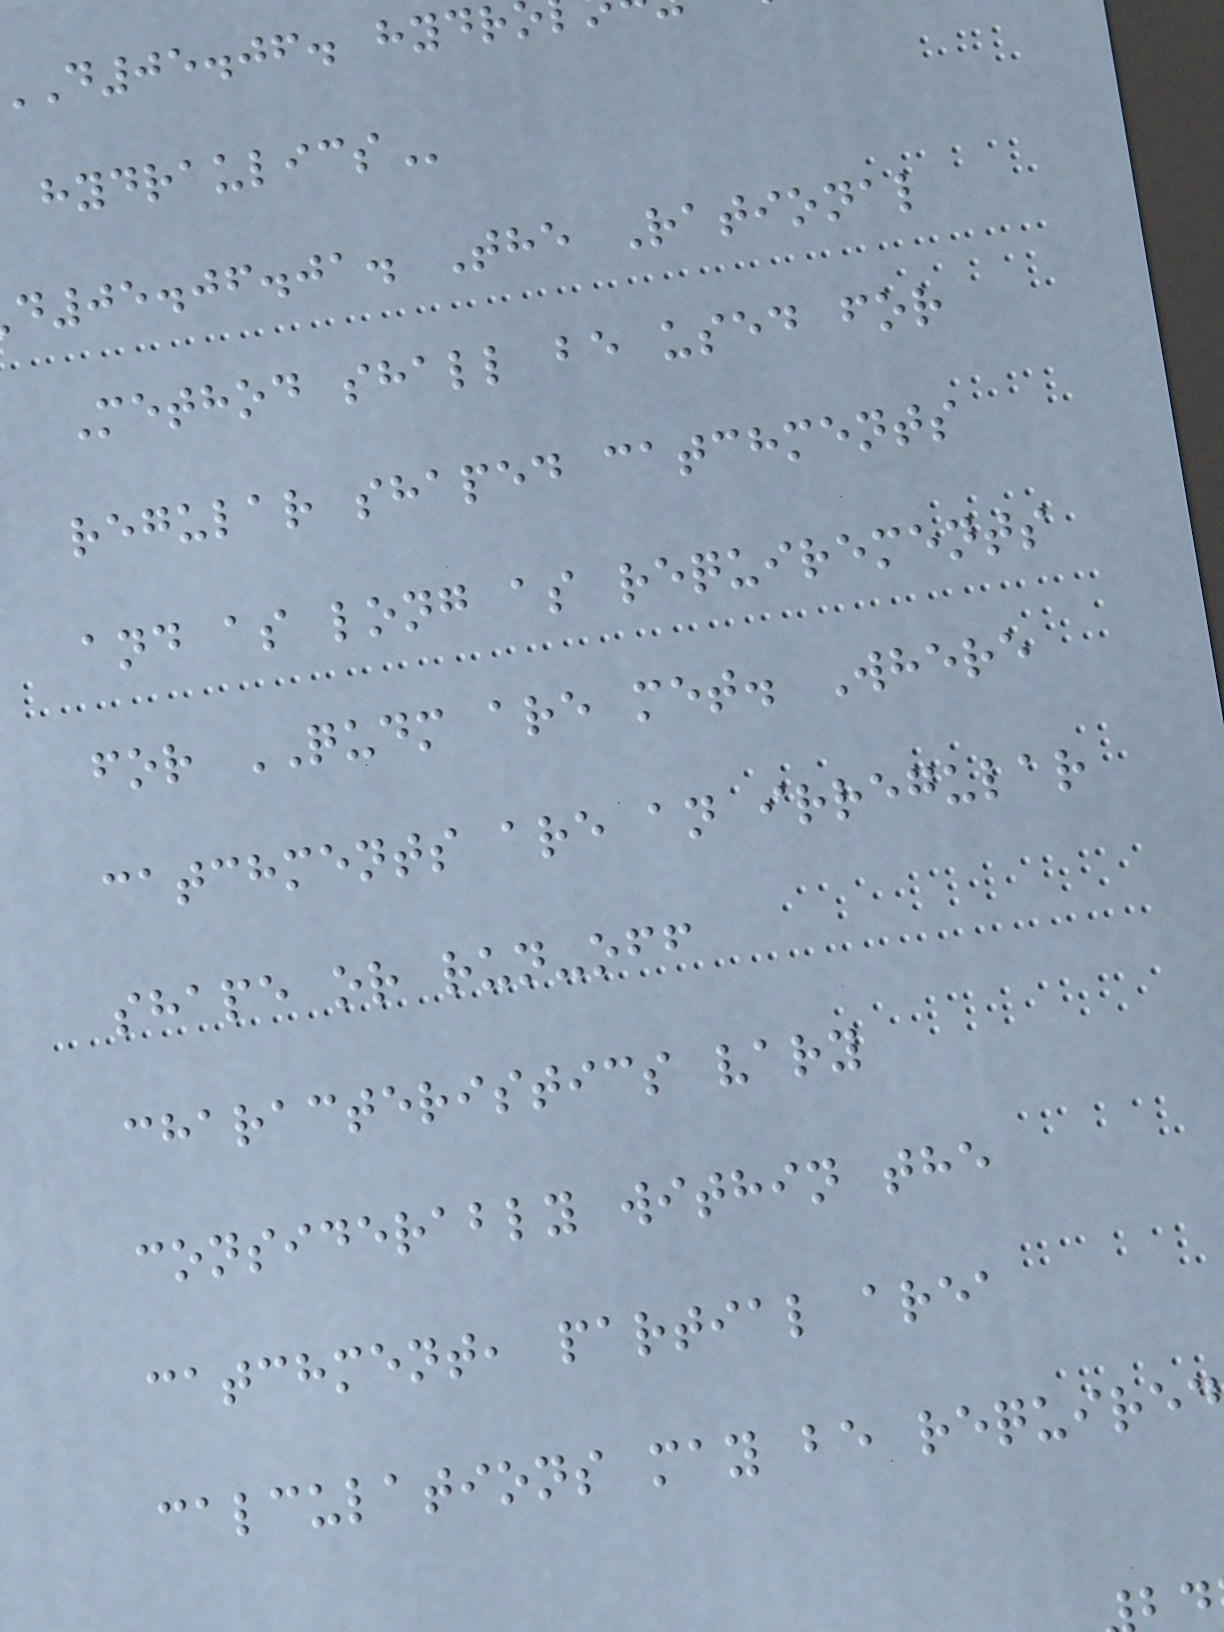D05.06.
d05.06.01. The Rational
Method shall be used for
regular shaped catchments
and as long as requirements
for QUDM are met. Where
catchments are an irregular
shape or run-off
characteristics vary
considerably within the
catchment, partial area
calculations may be required
